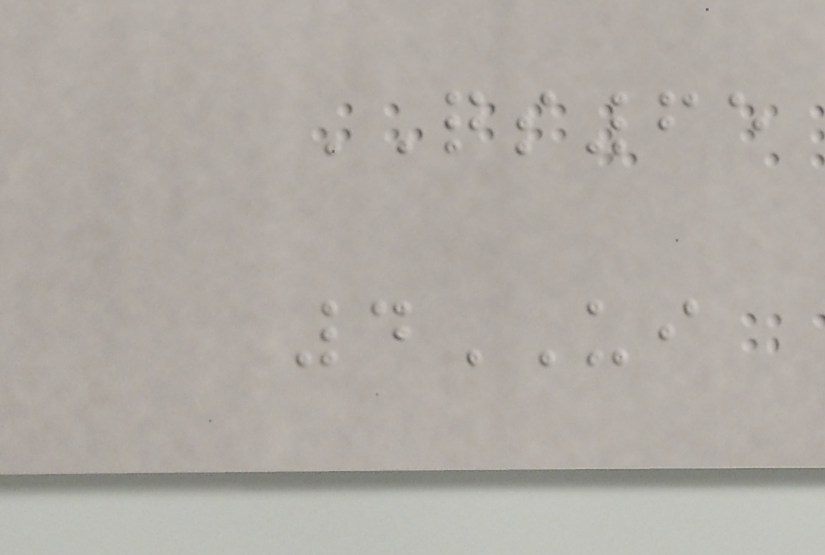QS65
4UI
